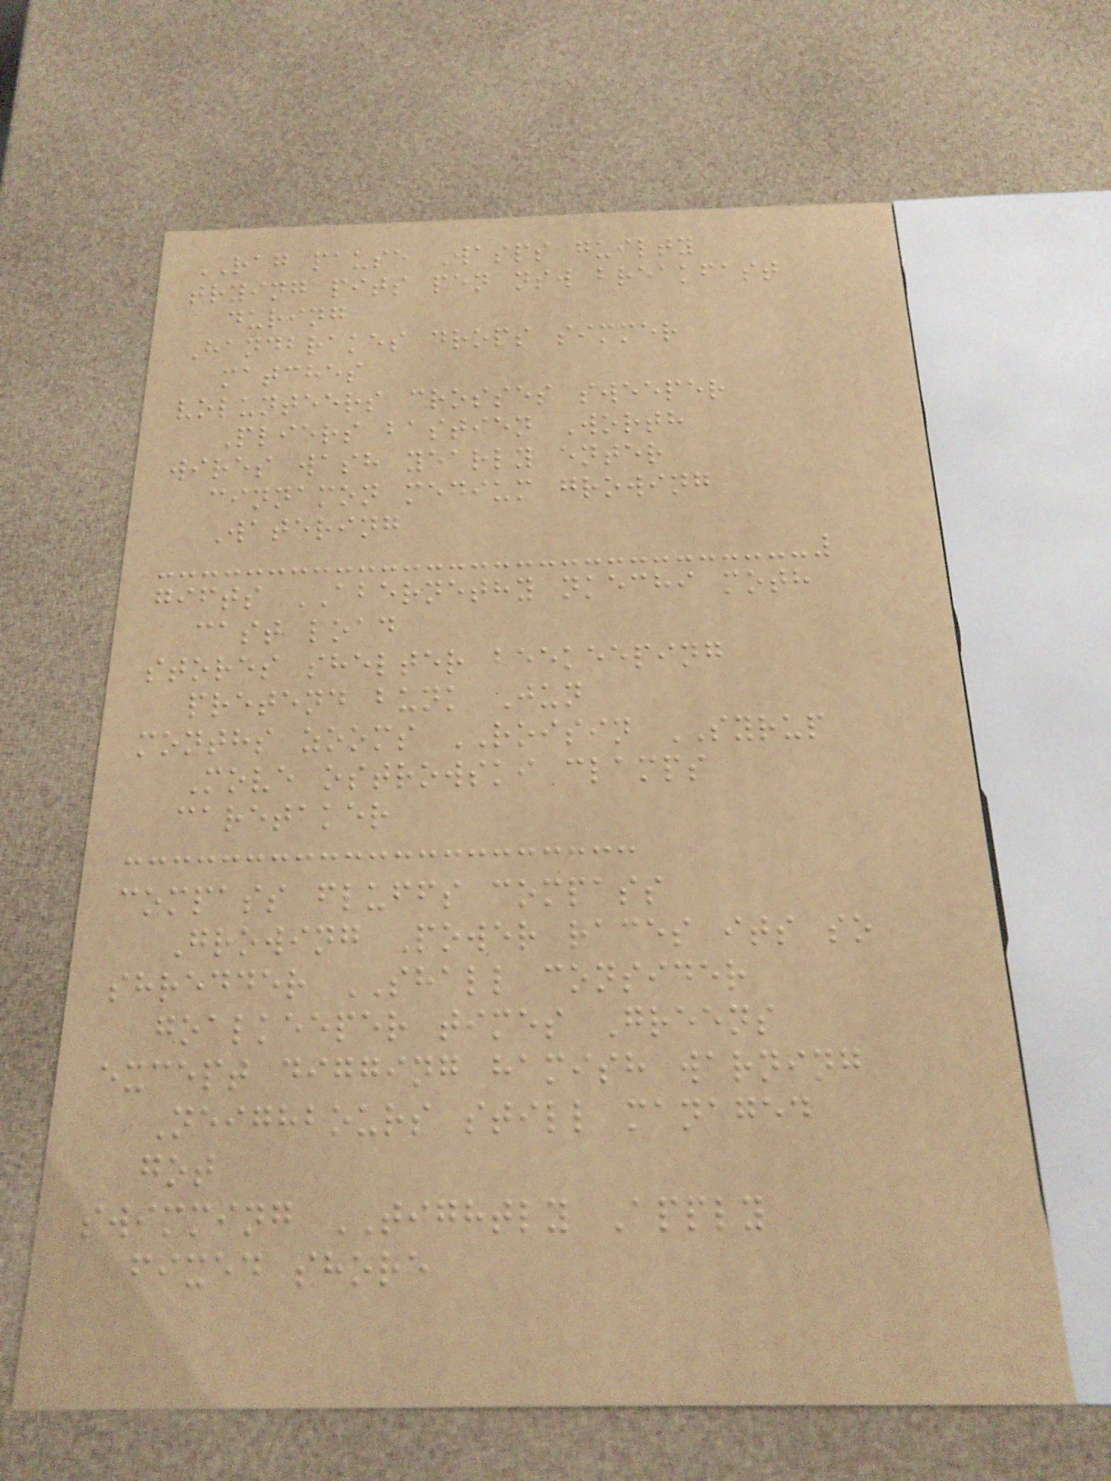RAG pause Wasps guilty
trying pits pen nsw breakfast
during
Handbrakes drops simmer
matches
volunteers crosses sweeper
Pliers bastien Worth
wires wash yearly enter
cinnamon medium growing
Watering
gifts ABERNETHY nkechi moth
cast load
stores shelter beekeeping
pretend bunk Jun
months zooms ROISIN SYRUP
Move ostrowski clamps
caretaker
compass fluffs compass
Growing Power races its so
shredder SHALL consider
goalkeeper times Greens
except digging hamish warning
Neighbours still managed
got
swimming TIGHTLY Apply
fixed shore
